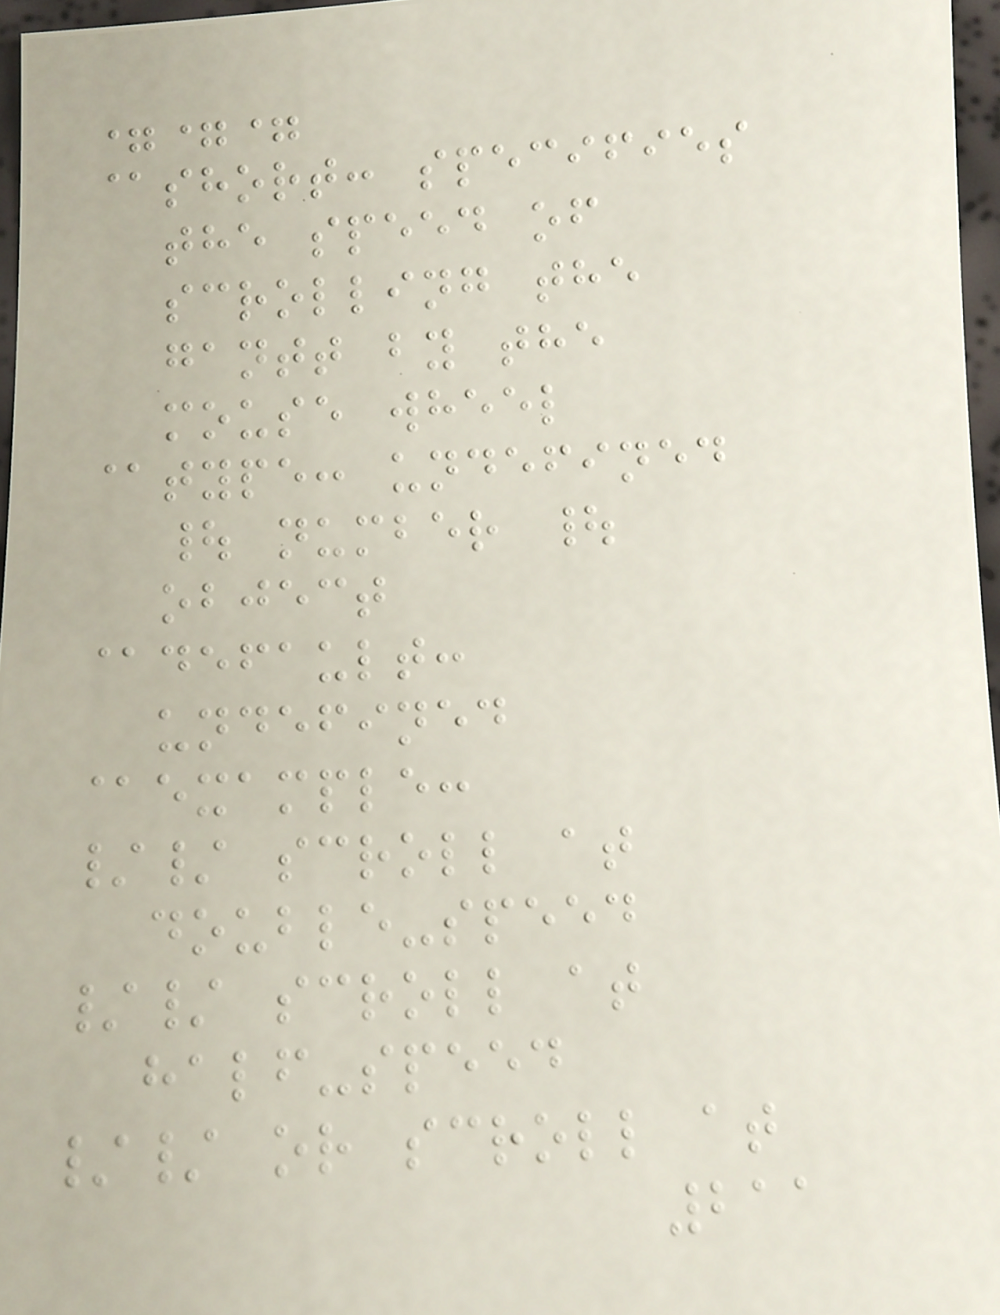===
@short: specifies
the speed of
scrolling the
gantt by the
mouse wheel
@type: undefined
| number |
object
@default:
undefined
@example:
// scroll at
double-speed
// scroll at
half-speed
// or scroll at
211
